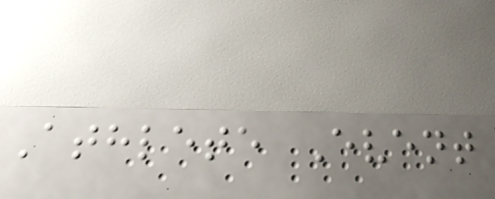Athlete Event
